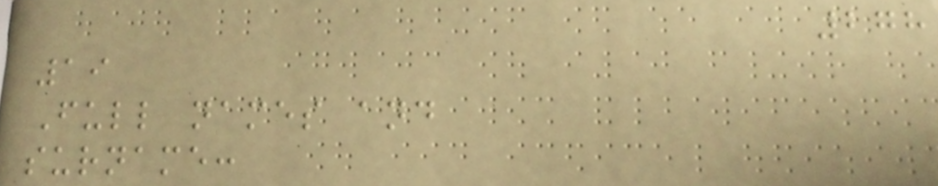278
19
Full names and
surname:
